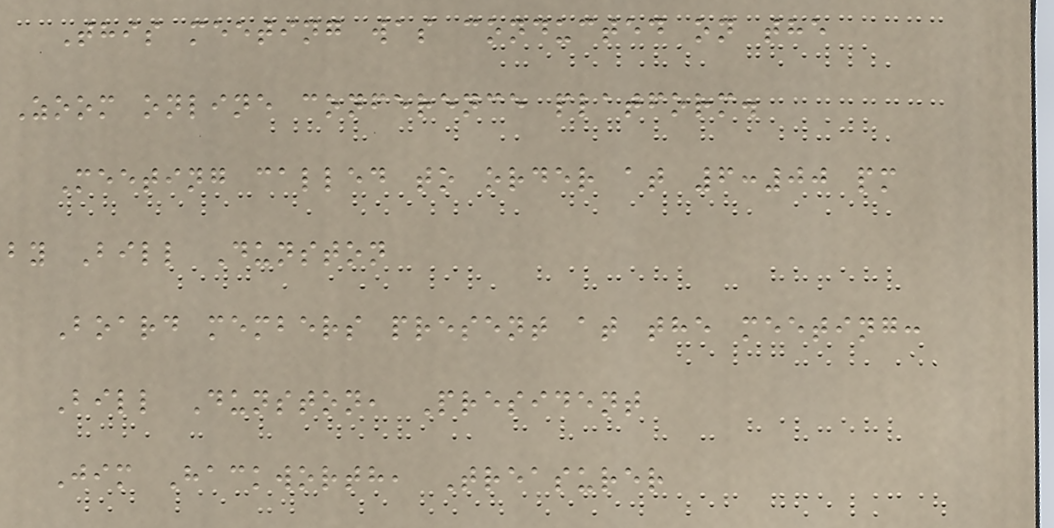This meeting was conducted on the
Zoom online conference platform.
Meeting called to order at 6:00 pm
by Bill Dunston
Board members present at the meeting:
Bill Dunston, President
Jim Hackworth, Treasurer
